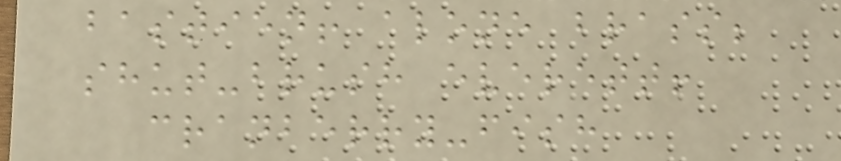bastien! alone brass;
shut-brush everett!
cranberry-fish
